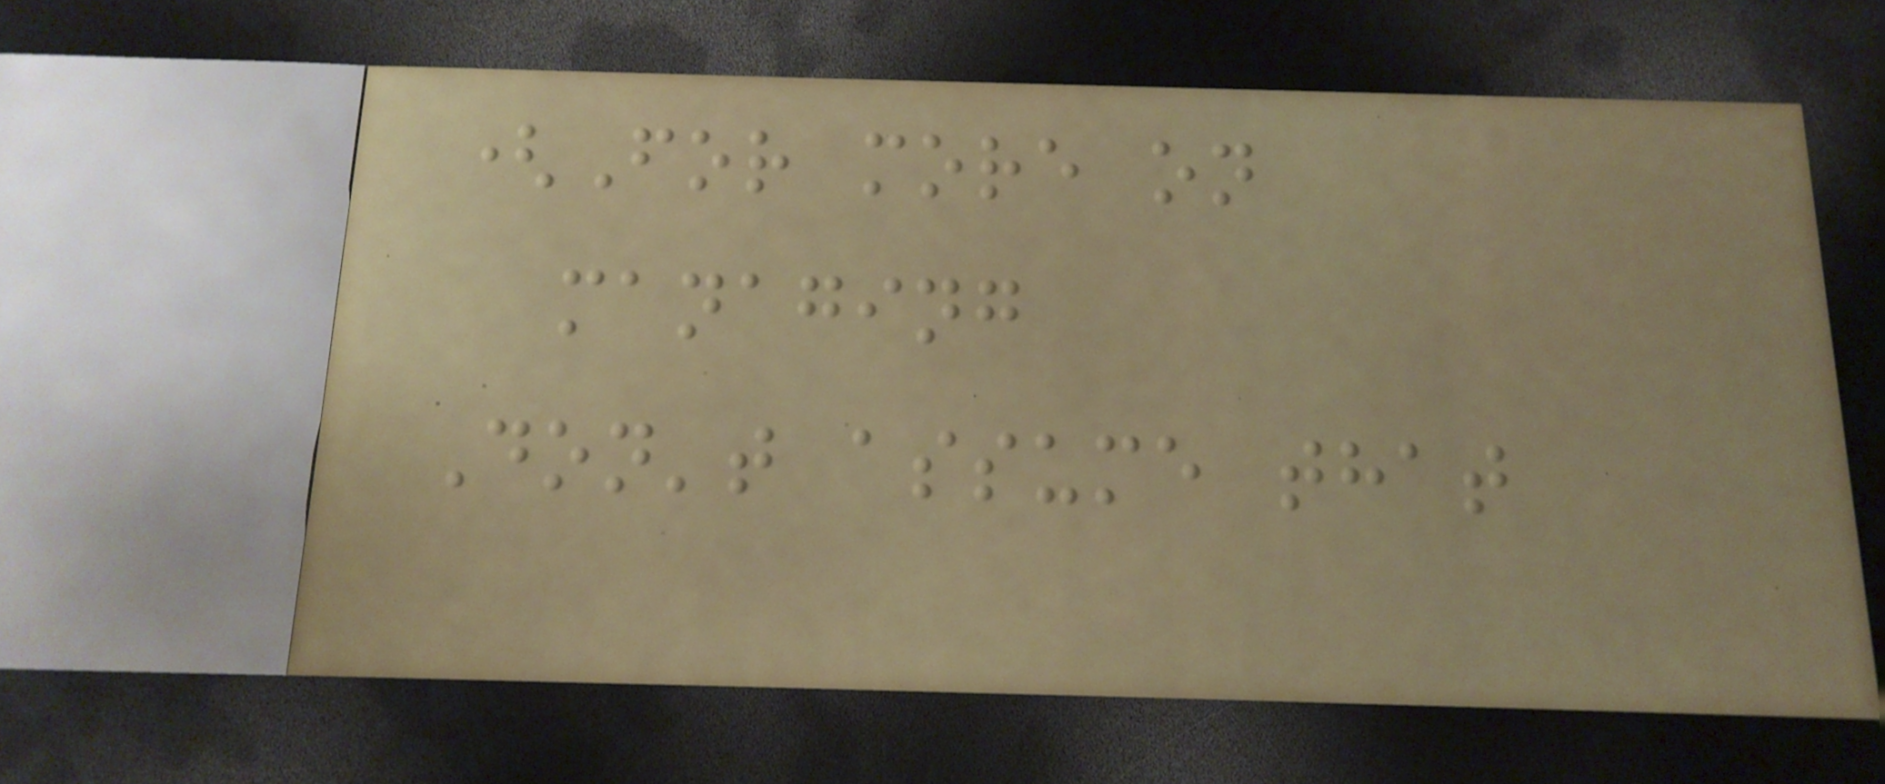(For more on
managing
Don't assume that
